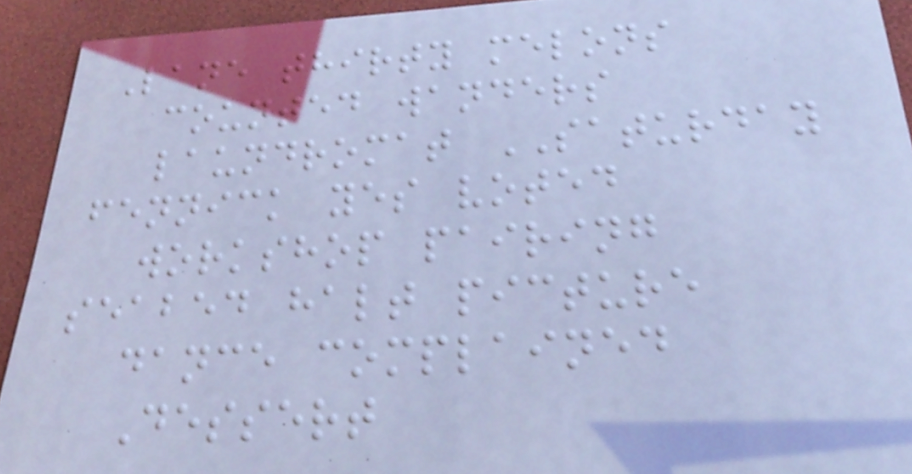Lane thirty melons
counted wanders
laundromat SATURDAY
fennick yes voted
workshop pairing
seabed halt picture
dance complained
Dessert
